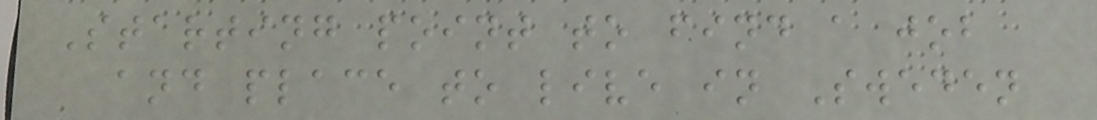Starting point to find a job
and place to live in Sweden
